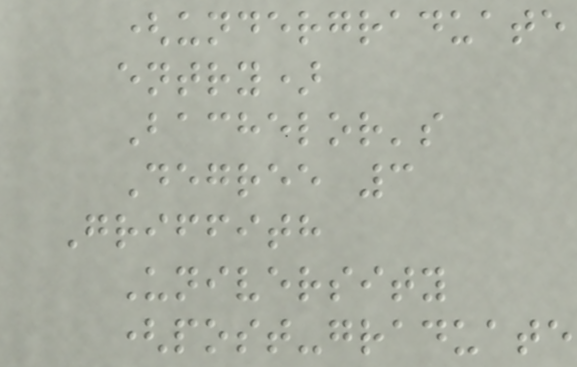(undergraduate
entry)
Bachelor's
Degree 3
Griffith
University
(post-graduate
